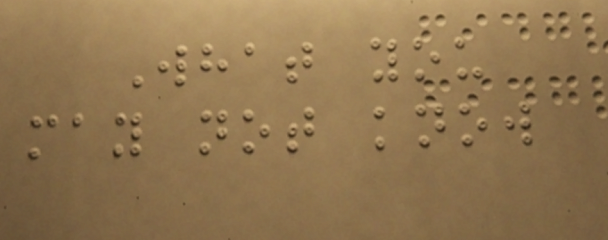What you
may not know
